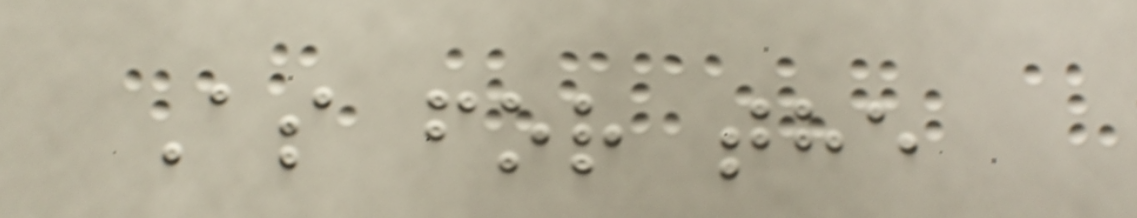As for the
